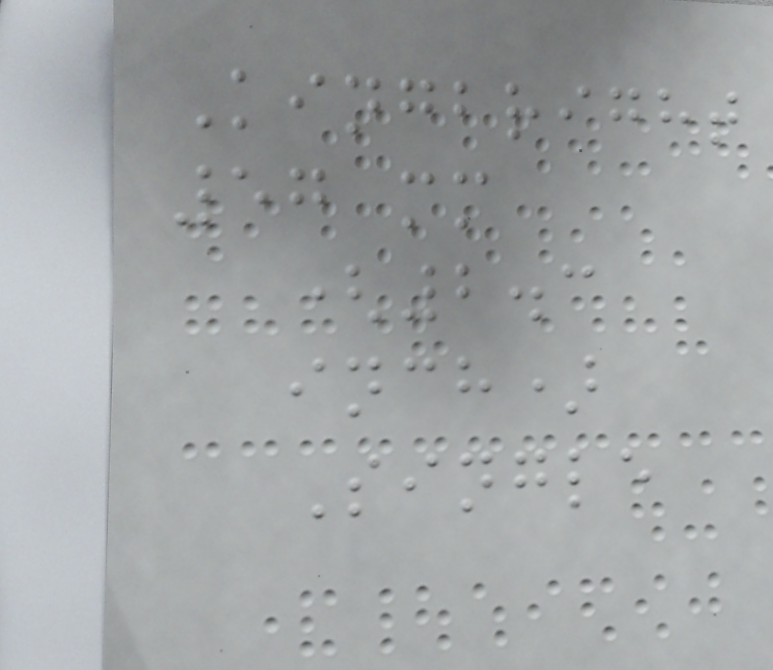Kingbright
57 mm
(2.3
inch)
Single
